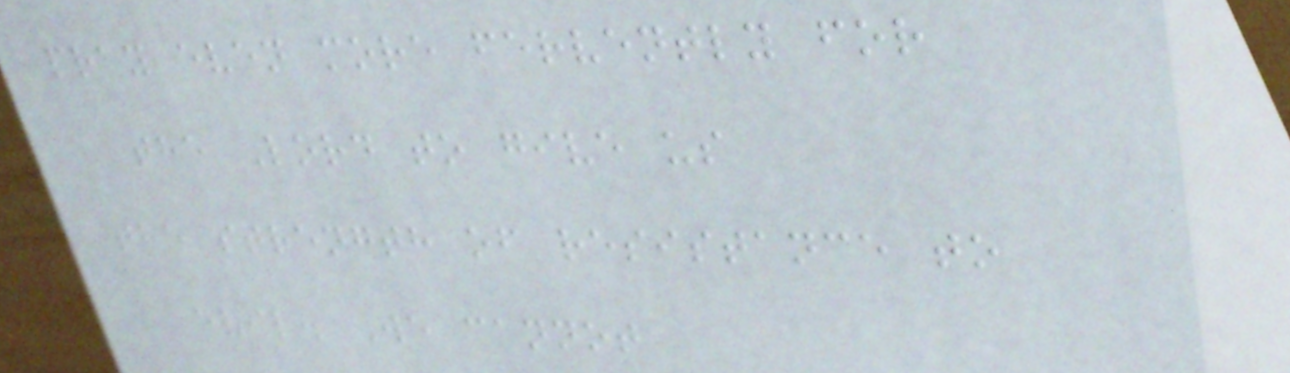pray even more fervently for
the Lord to give us
the strength of resistance to
evil. We cannot
